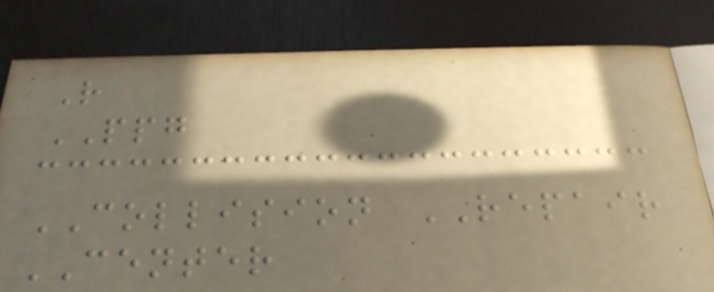R
PPG
COLLISION REPAIR
CENTER
